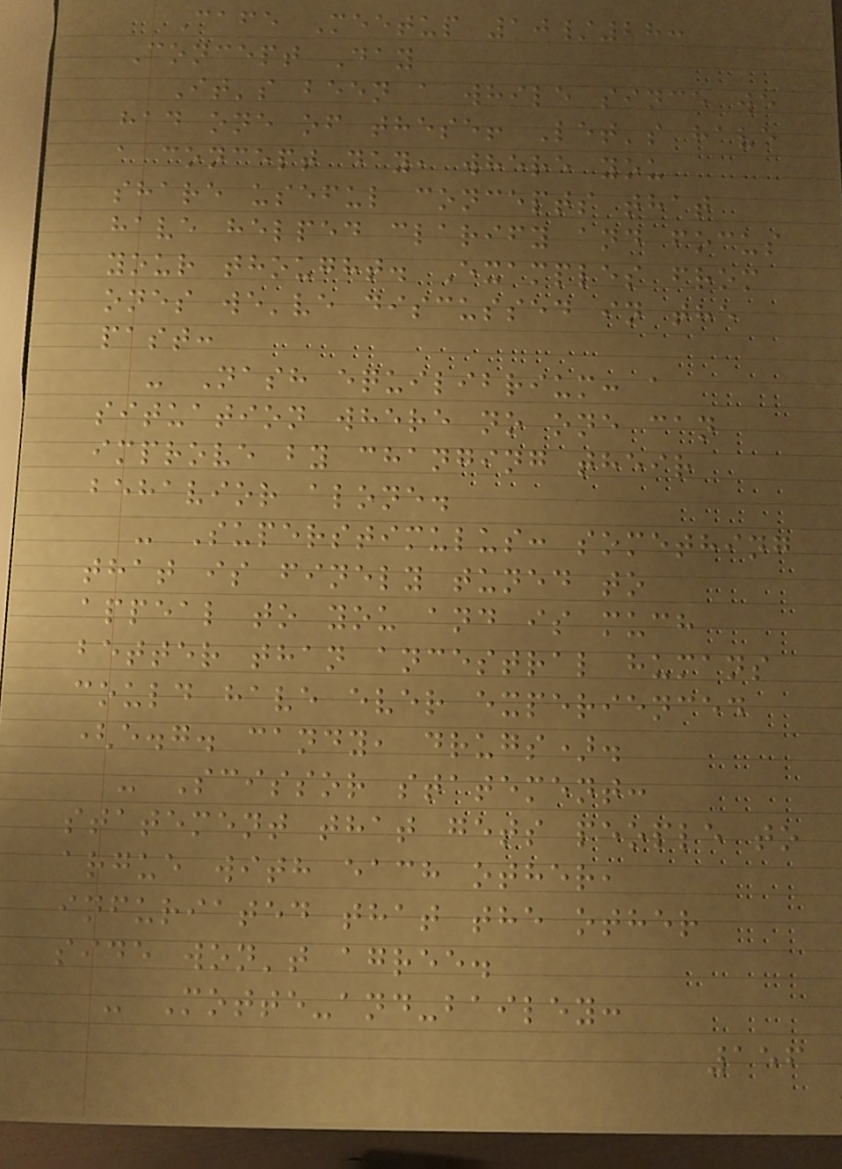Cafe Meetup 10/28:
Concept Day
It's been a while since we
had one of these! Let's have
a concept day, where you
share useful concepts that
have helped clarify and focus
your thought. Examples from
ones we've discussed in the
past:
- Nash equilibrium: a
situation where no one can
improve by changing their
behavior alone.
- Superstimulus: something
that is finely tuned to
appeal to you and is much
better than ancestral humans
could have ever experienced
(e.g. candy, drugs).
- Scissor statement:
statement that gets people to
argue with each other,
infuriated that the other
side won't agree.
- Motte-and-bailey:
156
